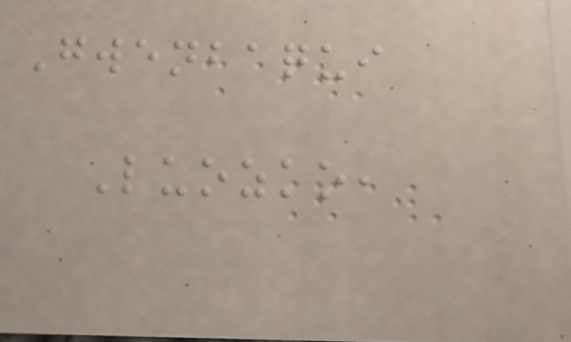Gwenbaqui
Luozko,
